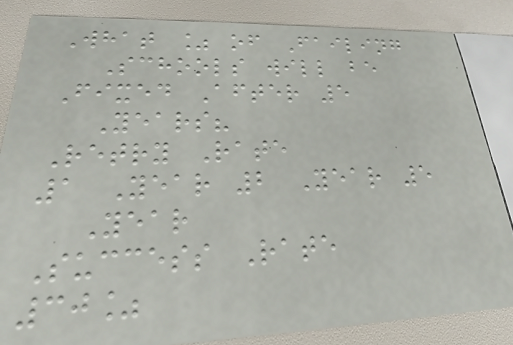What % of Failing
Schools will be
Fixed After 5
Years?
Retry Rate
1 Year 2 Year 5
Year
Success Rate
30%
